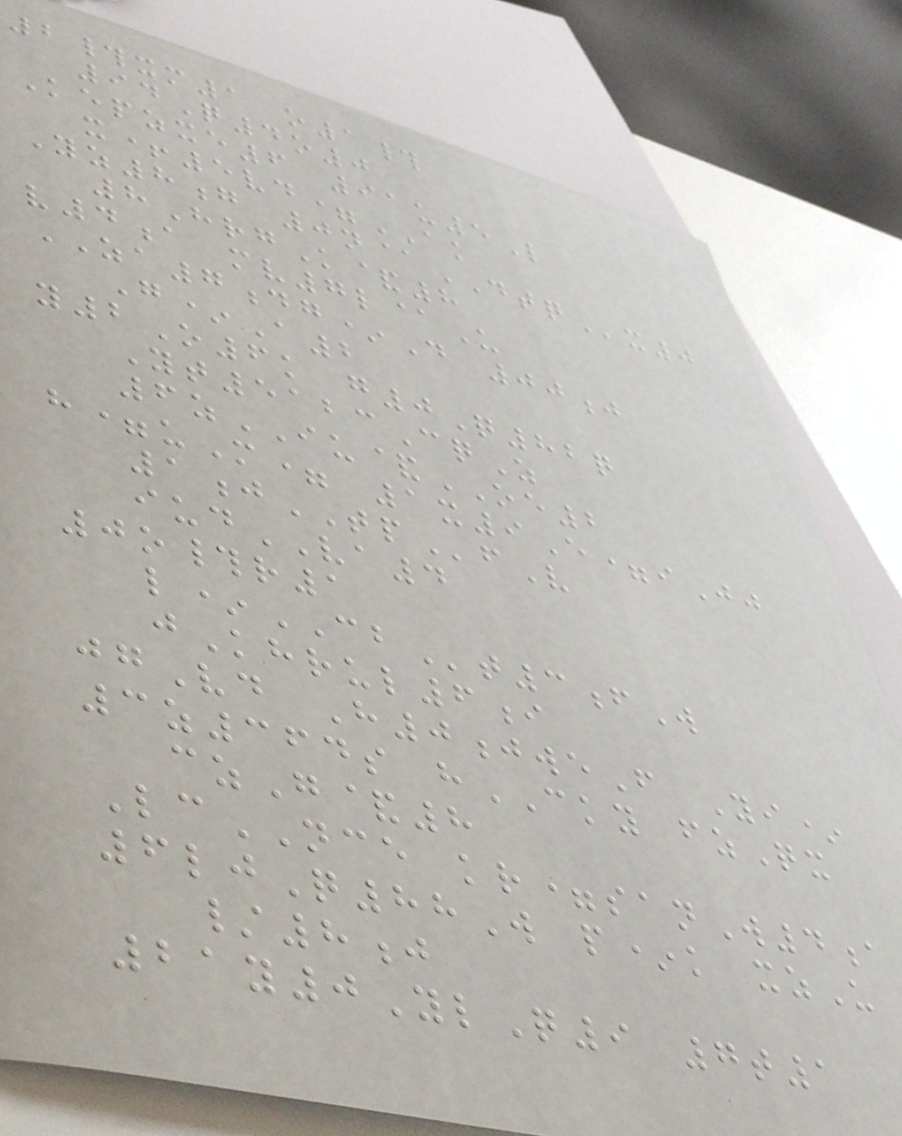2#xm1 o1#
94Q4o0
Kepzxe6 91u5L
x+5vd=AK
Yz8g 0n@DTQx0
8HrgK&8
v4a mv7l@U
ZA7dg*D 00j
G*A2
y2O6k g0Q82q
Yt5123CqZ
6zIU&OE2
h=uM= 1x9E=iJj
1jTPfV
iudVA4
0o#r1
l*CBt3fW
jKhrul6i
jgVd H0jweF Yi*
3z364s hCKY fzQx
czG&8
LcNCE kr=sanW4a
6ljQ88W p*k xzU
/8j
21y0YlQ9 7t1
